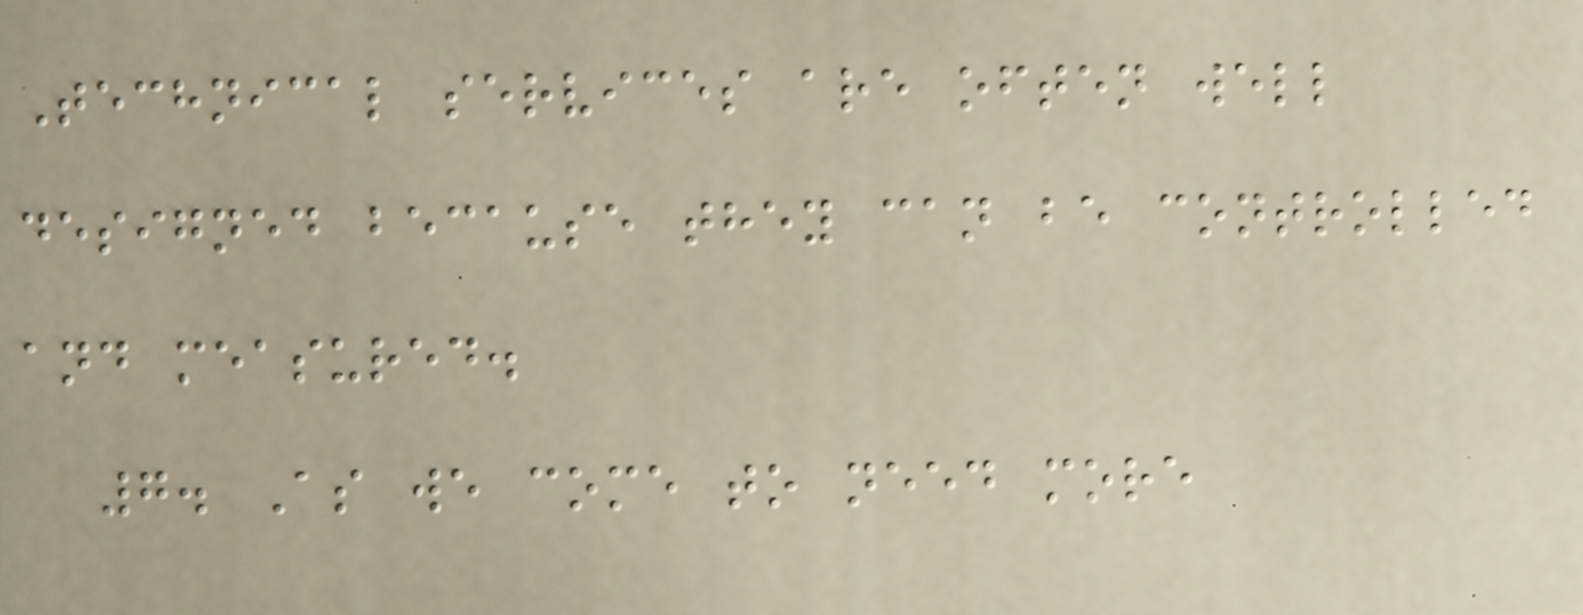Technical services are often well
designed because they can be controlled
and measured.
7. As we come to need more
